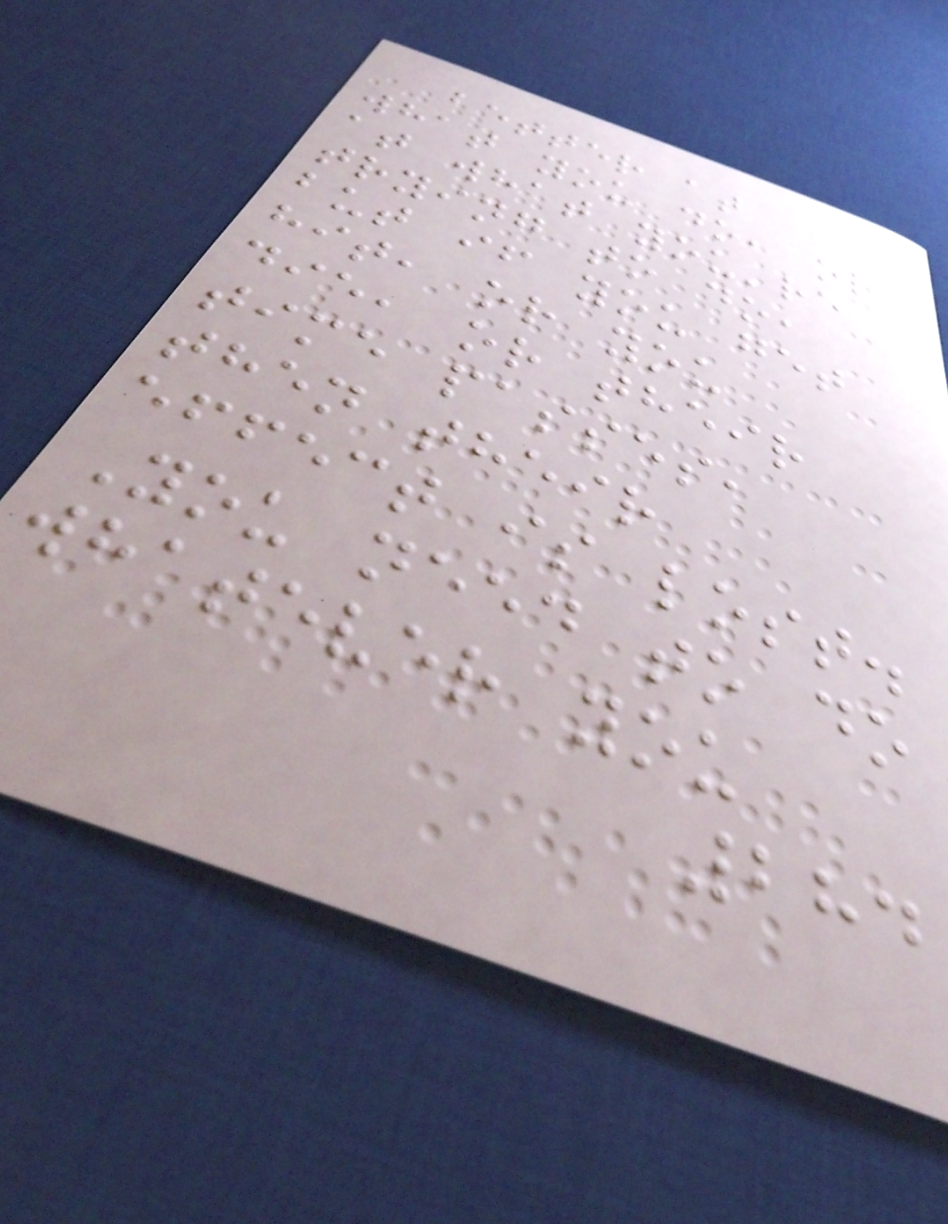better at
what you do, or
at what you're
trying to do,
but if you get
hit, or you
die, or their
time passes,
then their
effect is lost.
You need to do
whatever you
284
